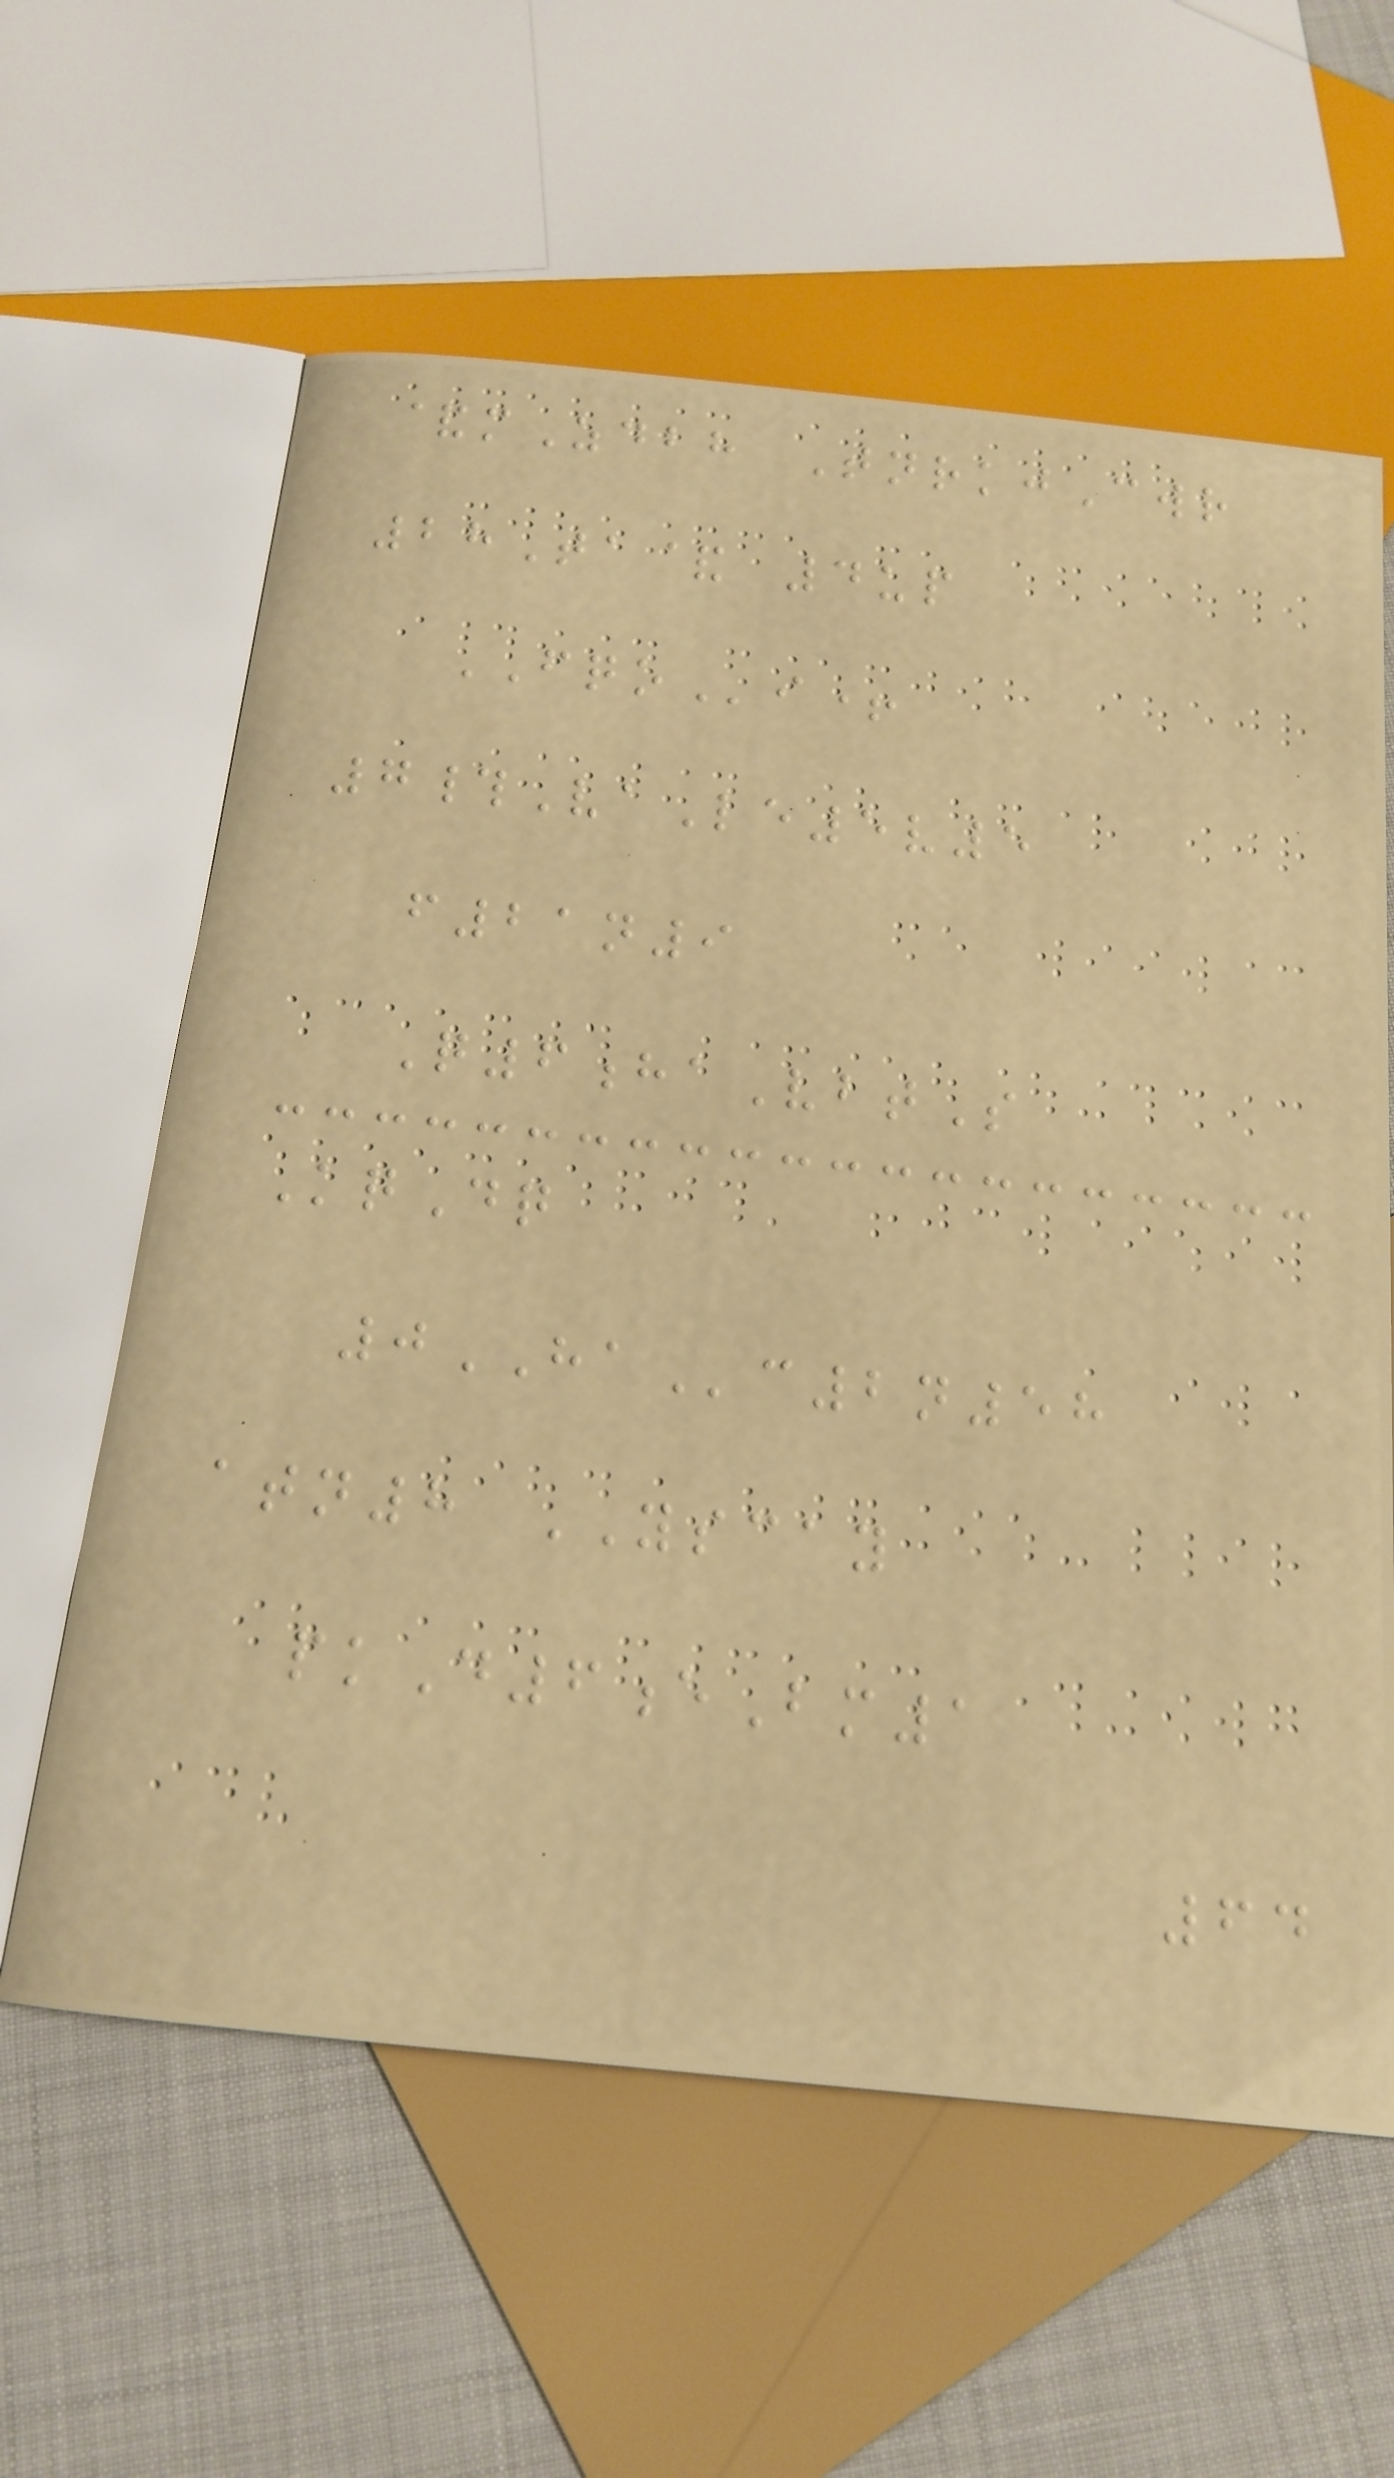&mZdbh TnrkjCwr
28Ta& 4up
FQOi+
7#VaLe5v5
f21n9
Q6haVbtS
KqDq
0HAc2n58
atn8 YSCAY
pkD6eBm1
64
